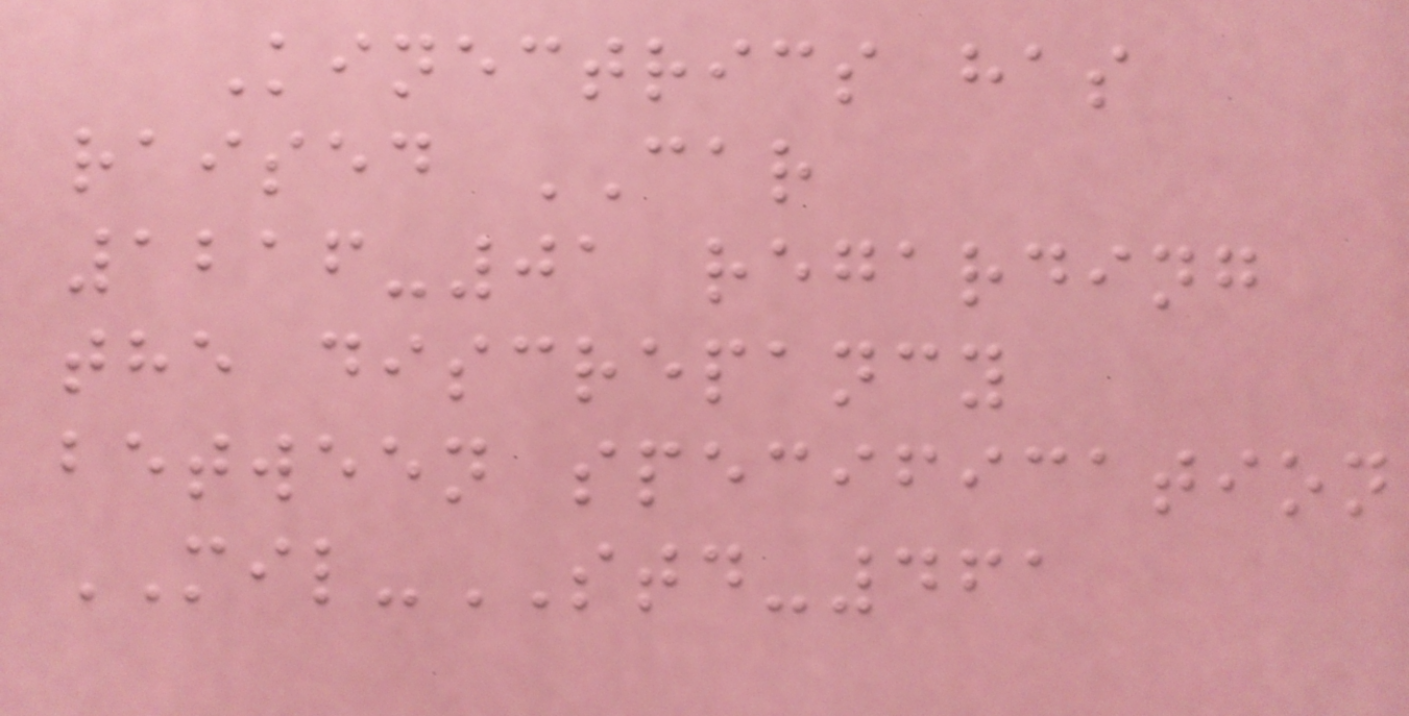Kinectrics has
raised CAR
1216-01 regarding
the discrepancy
between specification
MIL-STD-461
